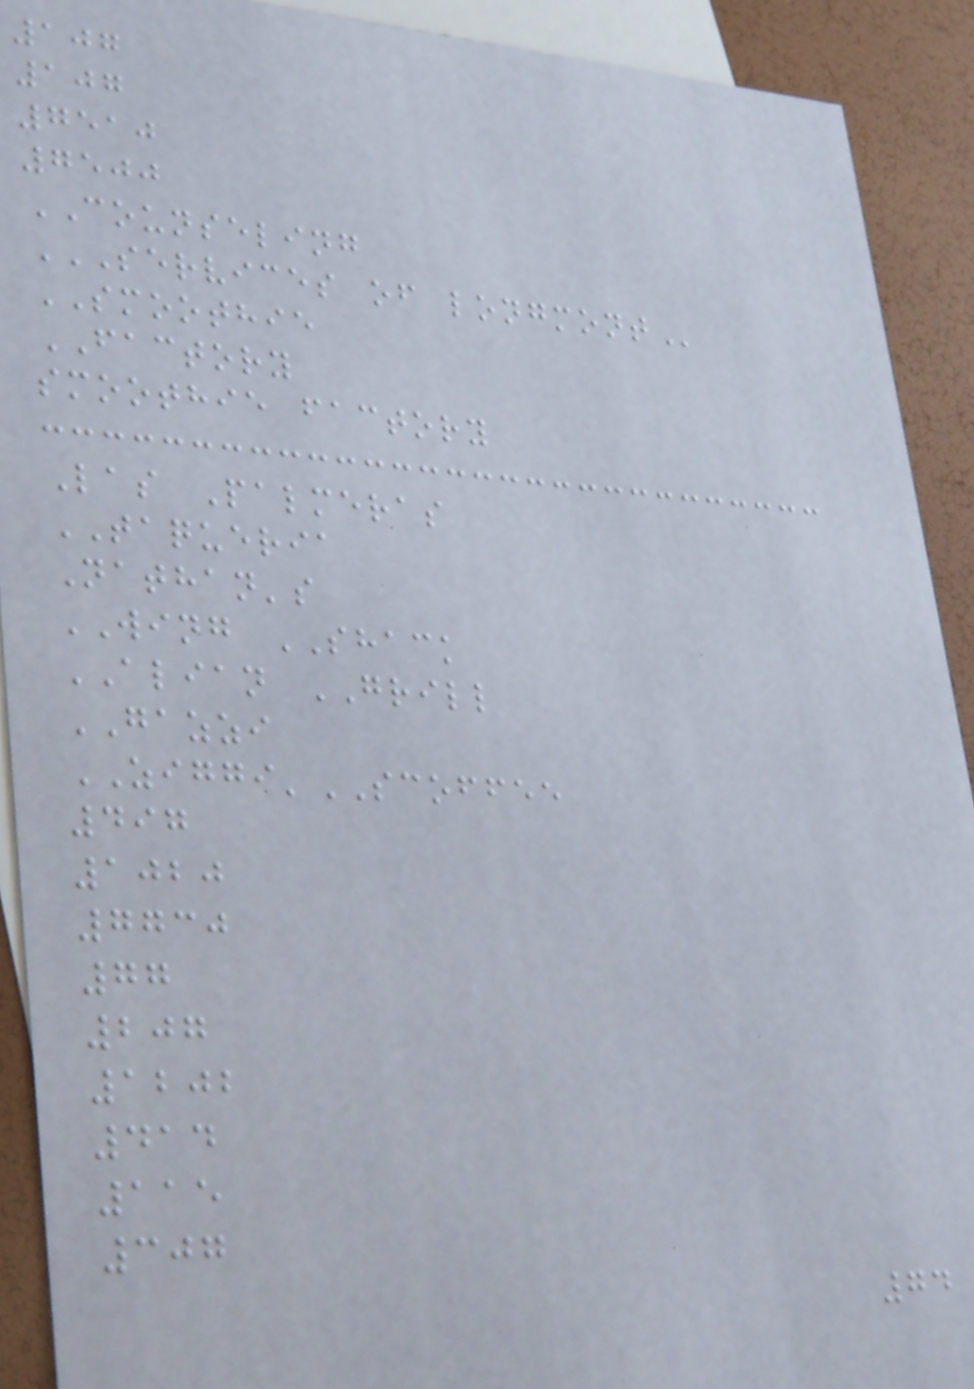107
107
7510
7500
COUNSELING
SERVICES OF LONGMONT
SMOOTHIE
FACTORY
smoothie factory
Las Palmeras
TAQUERIA
Nathan's
WING SHACK
ALIAN GRILL
GAZZI
ZIGGI'SCOFFEE
497
1020
7730
77
207
1202
414
115
307
74
